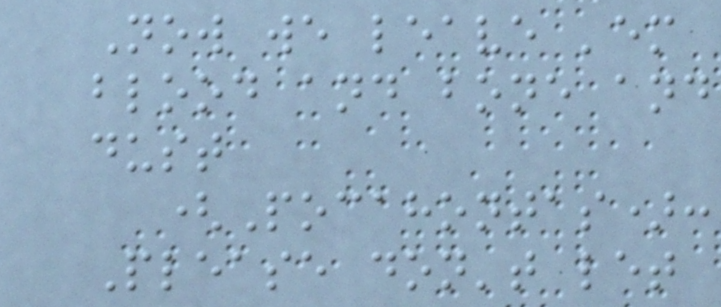Now we leave 'em
blood and bone and
dust
(Pocahontas):
Please don't let
